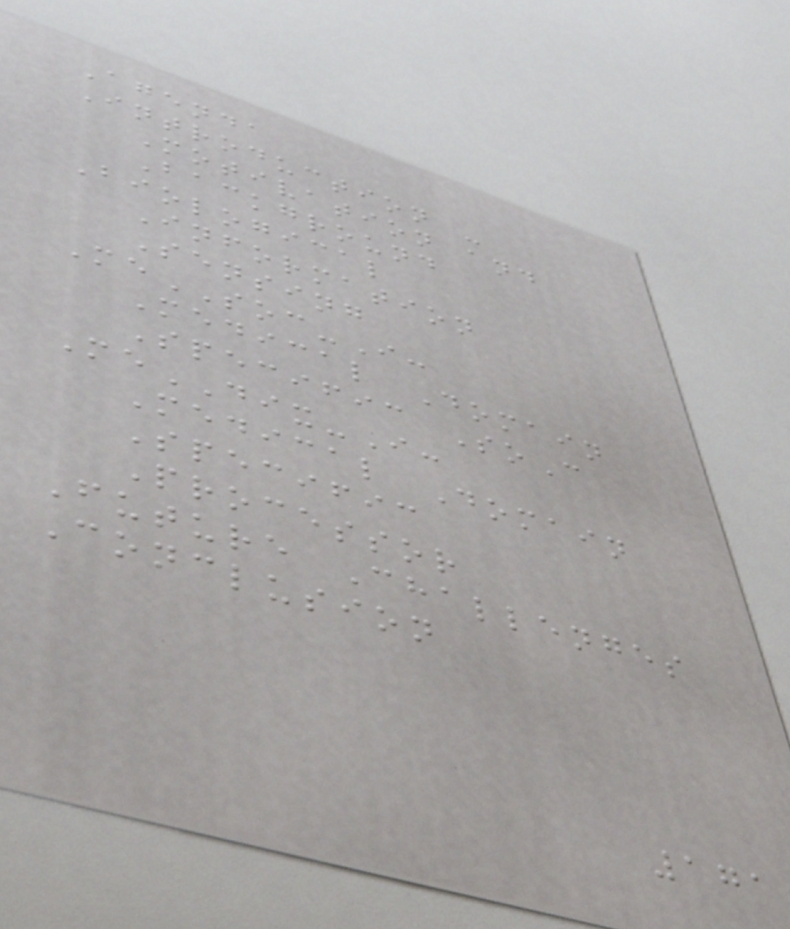Agenda
Introduction -
Motivation and
Background
Biological
Information
Sensing
MeSOC-I:
Medical Domain
Specific SoC
MeDIX-I:
Medical Domain
Specific
Processor
Future Challenges
Conclusion
171
